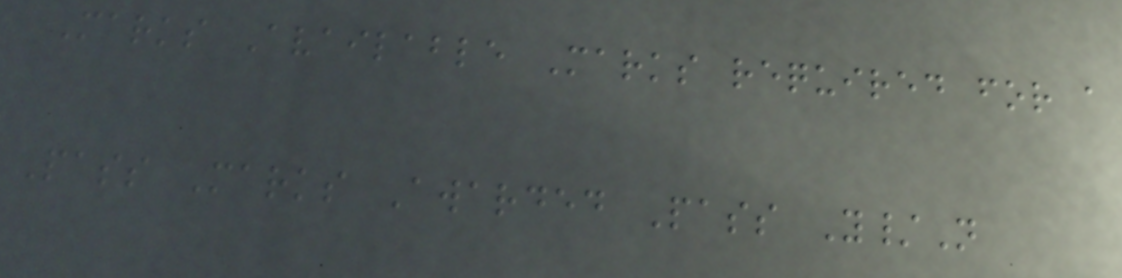Marks Available Marks required for a
Pass Marks Awarded Pass Y/N
